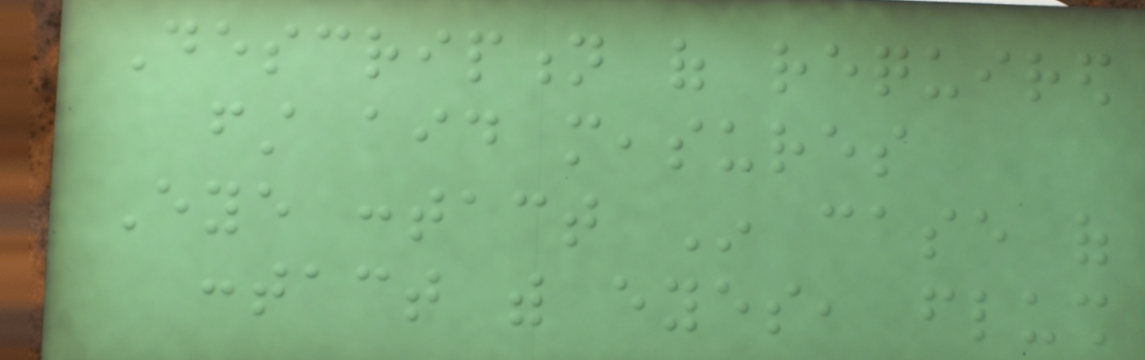Description of required
first aid measures
Eye contact In case of
contact with eyes, flush
